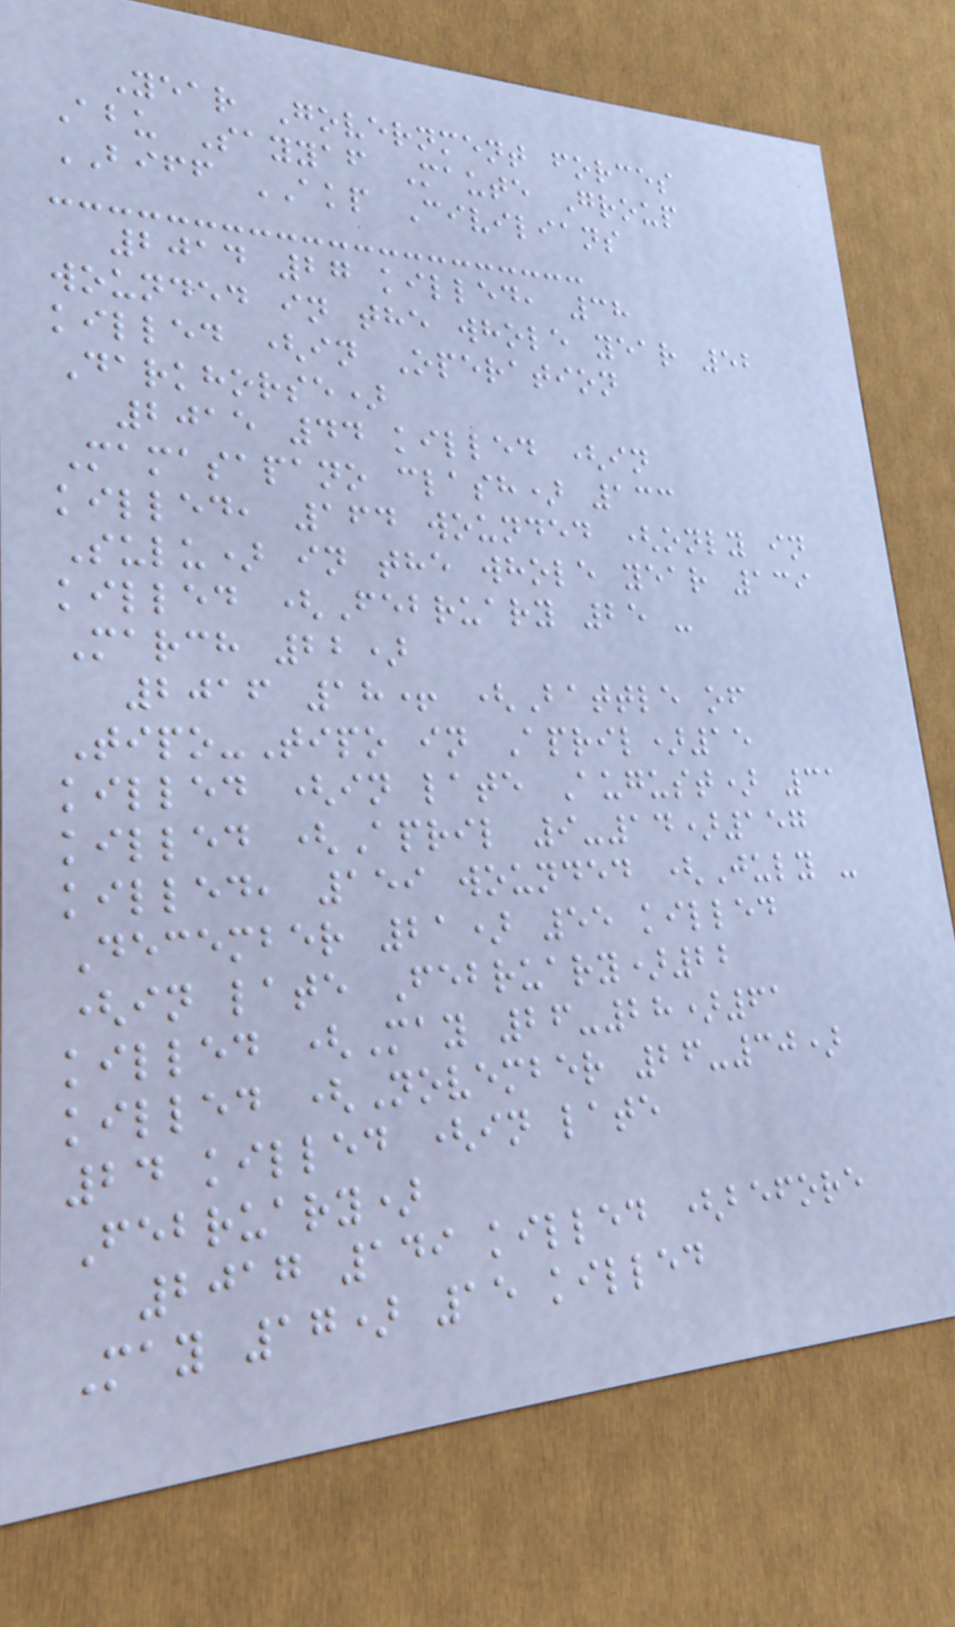Year Government forces
Abu Sayyaf Maute Group
BIFF AKP Civilians
2014 27 killed, 38
wounded in the whole year 52
killed (in Operation
Darkhorse)
2015 44 killed (in
Mamasapano clash) 133
killed, 164 wounded (only in
Sulu) in the whole year 139
killed (February 25 -
March 22)
2016 18+ (Battle of
Tipo-Tipo in April)15
killed (in late August) 31
killed (April 9-14)157
killed, 159 wounded (July -
December 21) 55 killed
(in late February)22
killed (May 26-28)61
killed (November 26-30)
24 killed (in late
February)
2017 149 killed (before
May 17) 15 killed
